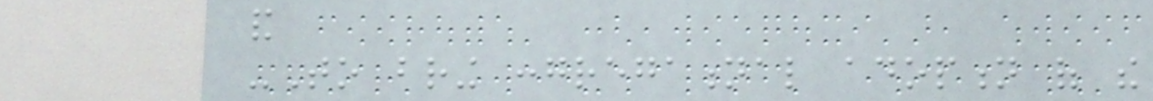and
-To bring congregational adoption of the
